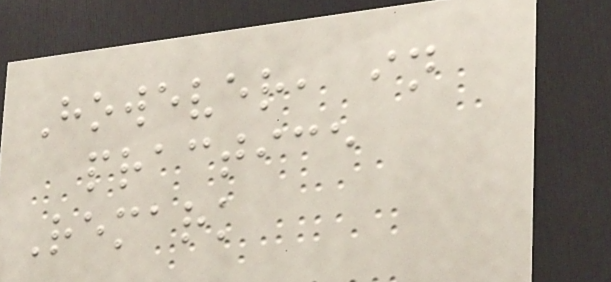However, in
practice
Remark
